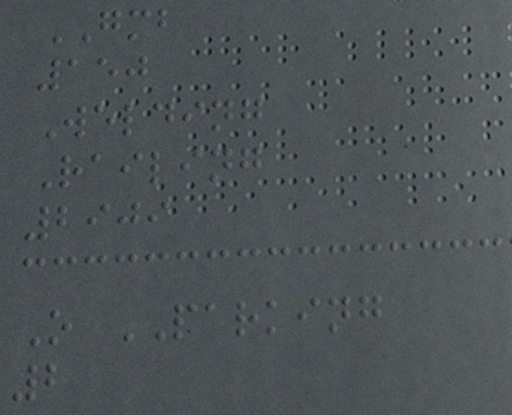GMB
150
Welding
Railing
2909
O PARKING
2
